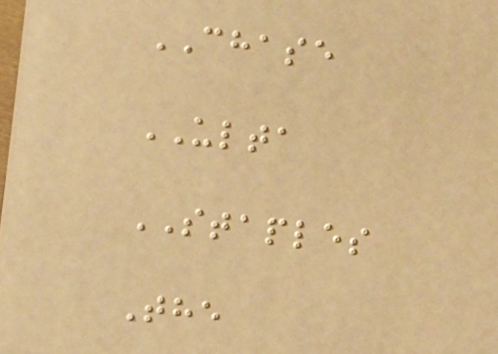CHASE
ULTA
STAPLES
The
